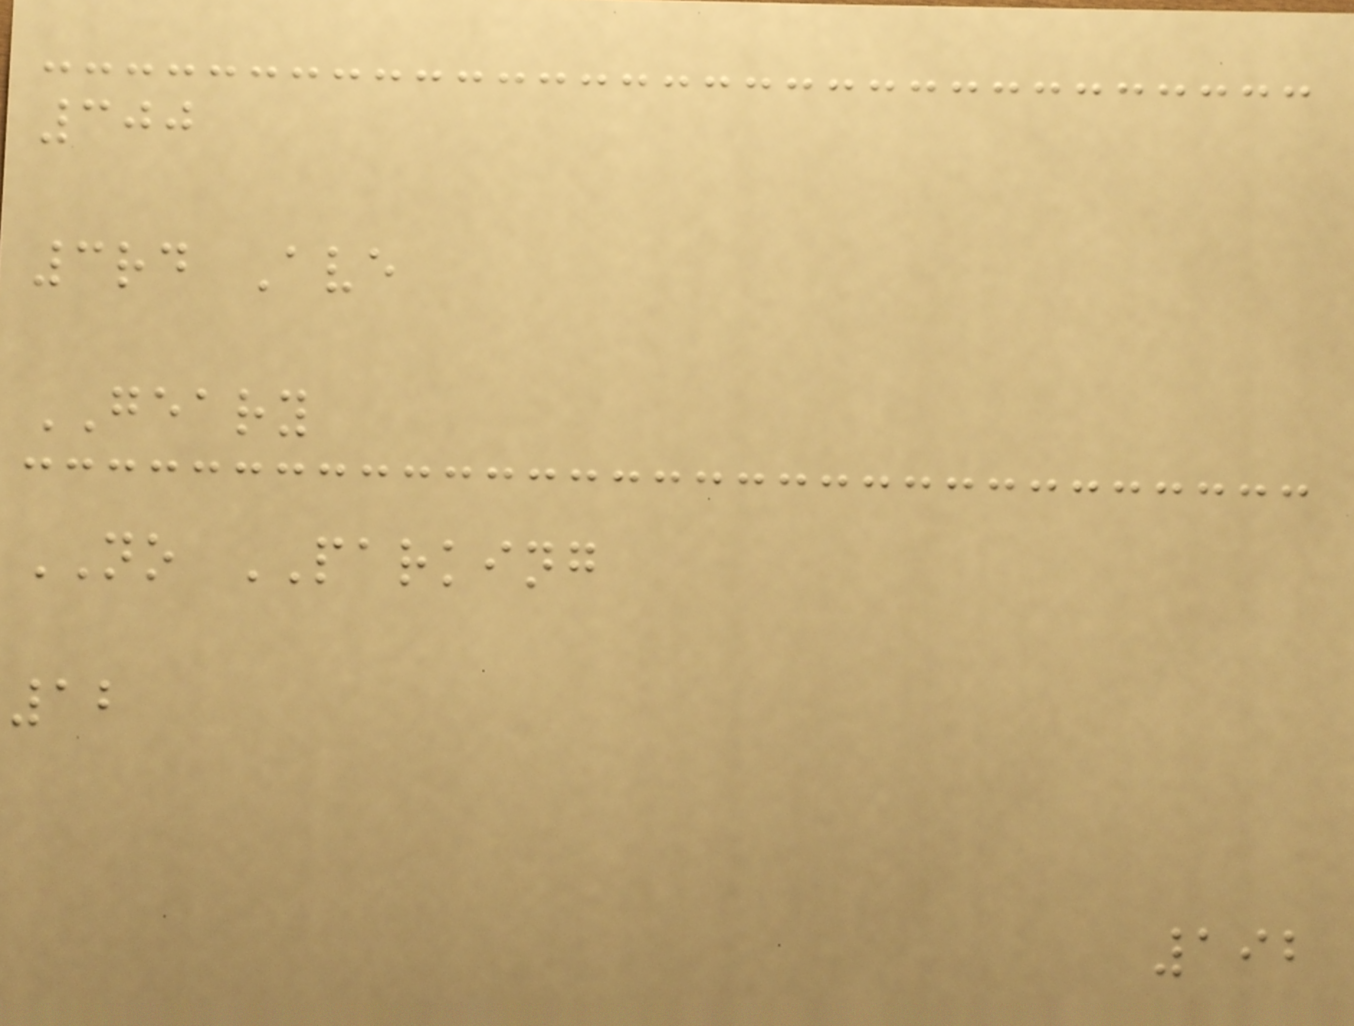300
3rd Ave
GEARY
NO PARKING
12
192
